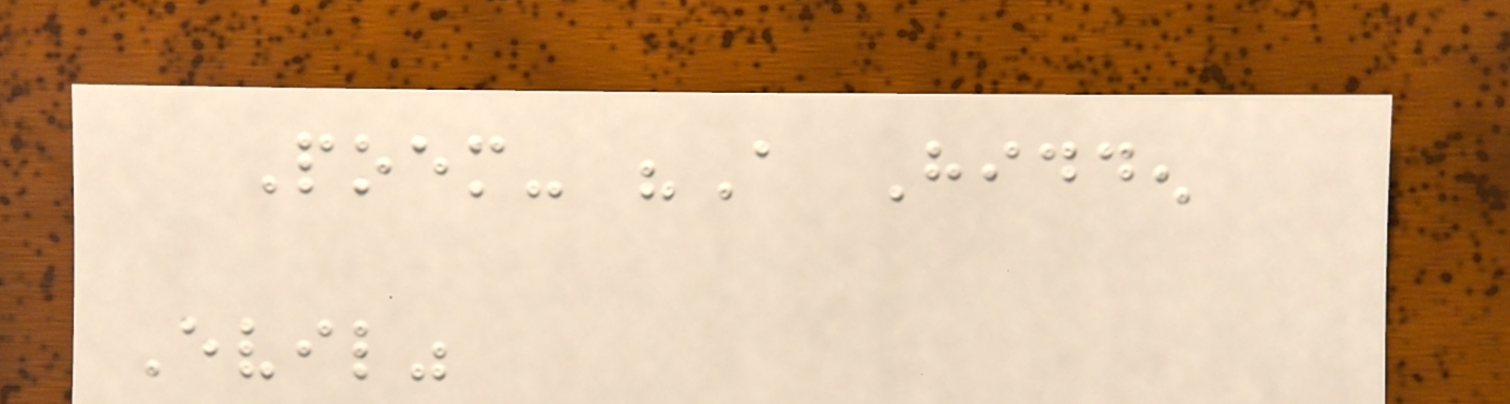Poem- "A Hidden
Evil"
